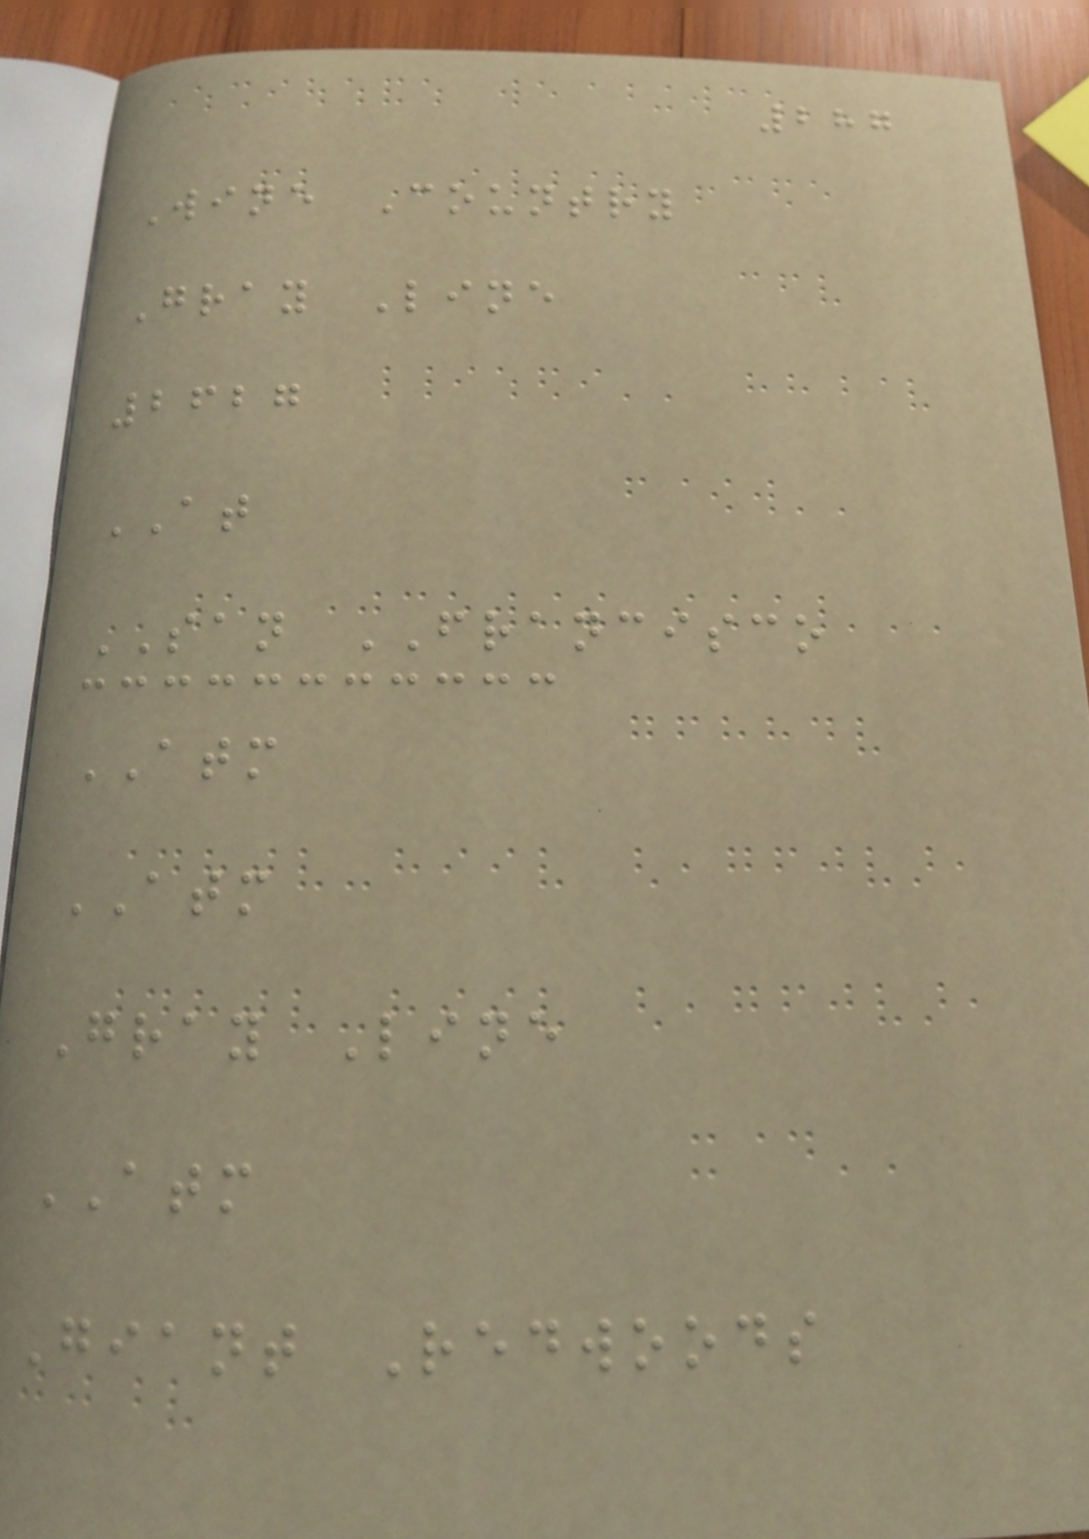287
Wine Country
Gray Line
2627
AT
SAN FRANCISCO
ATM
ATM
Gray Line
ATM
Giant Redwoods
